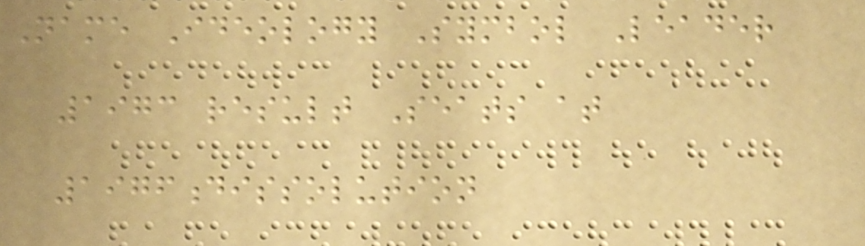Name Ideology Symbol Leader
1973 result Seats at
1976dissolution
